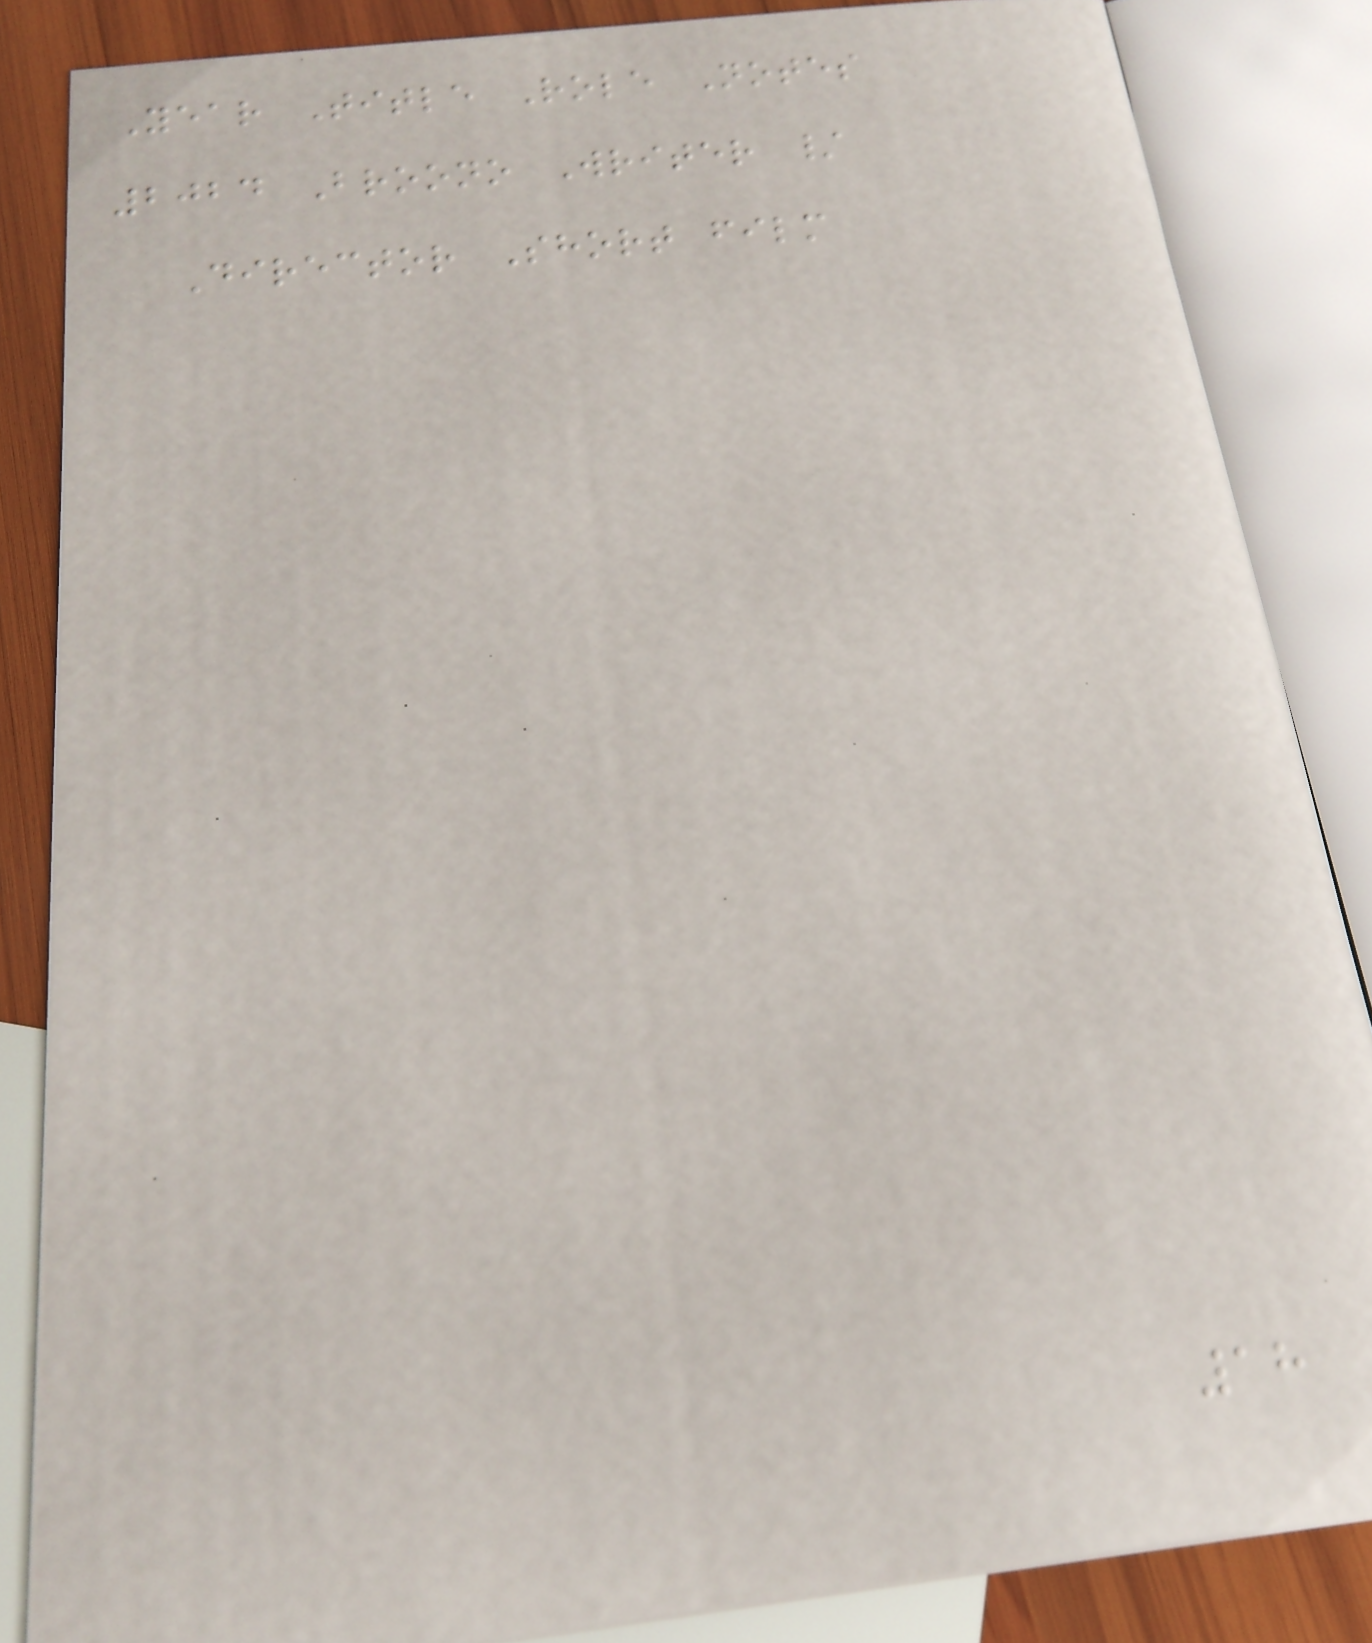Year Title Role Notes
2024 Broono Writer /
Director Short film
18
